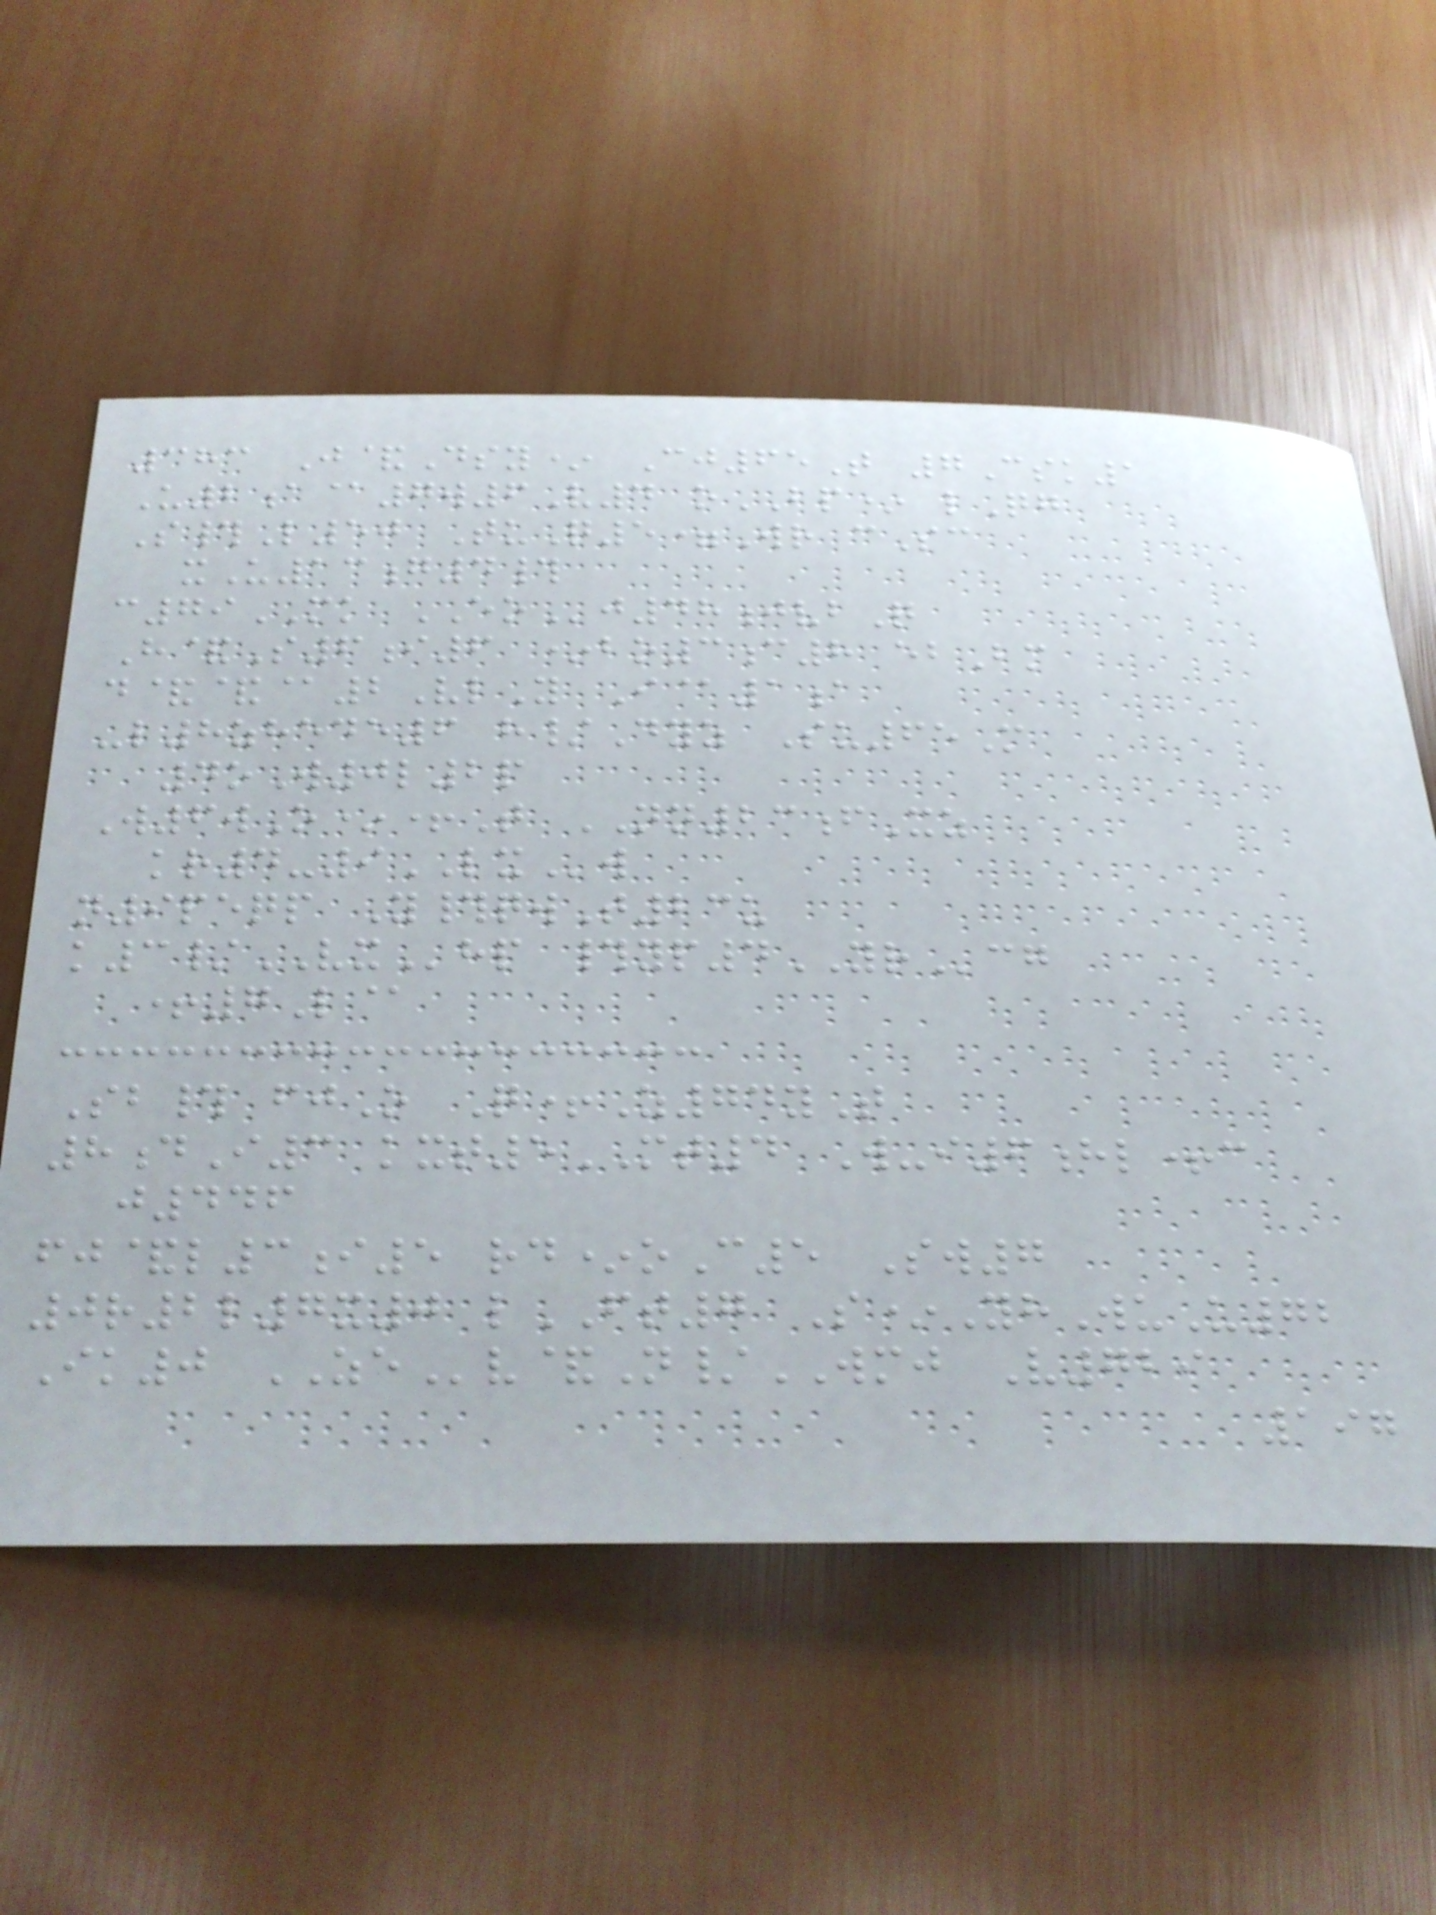383 J&Dsy* Cj65T 7Csk1
U2a@7w6V4 oBP* lQg
S#L50 TuQ5=Wr cSc
xU13g4#
c79MK EOj48jvbQ
H&S6i6 *bo3c8 ebBm
d&&@2VlY I@1a
-l8zhede6 h/Dyz Su65M
4oW0l2p
W6wO*+T NN23fXz
kr4-9LXw
n9peqp Y#qwT23u
k3/VXhp #yp4YRcg
+7L@
Sb# fjO Q+Z74yT
8dI3 kxt5MT4 W-i6hl+c
j446
fj&l3i5 rd*oC5 Sw7
0r2l7x0 lFT7 S*YhWuU72
Ik0 ZEv&N/WMJ V729
197
